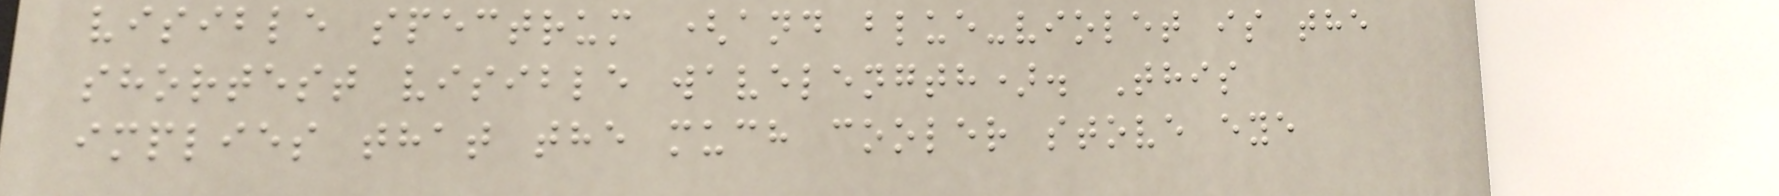visible spectrum (and blue-violet is the
shortest visible wavelength). This
implies that the much cooler stove eye
